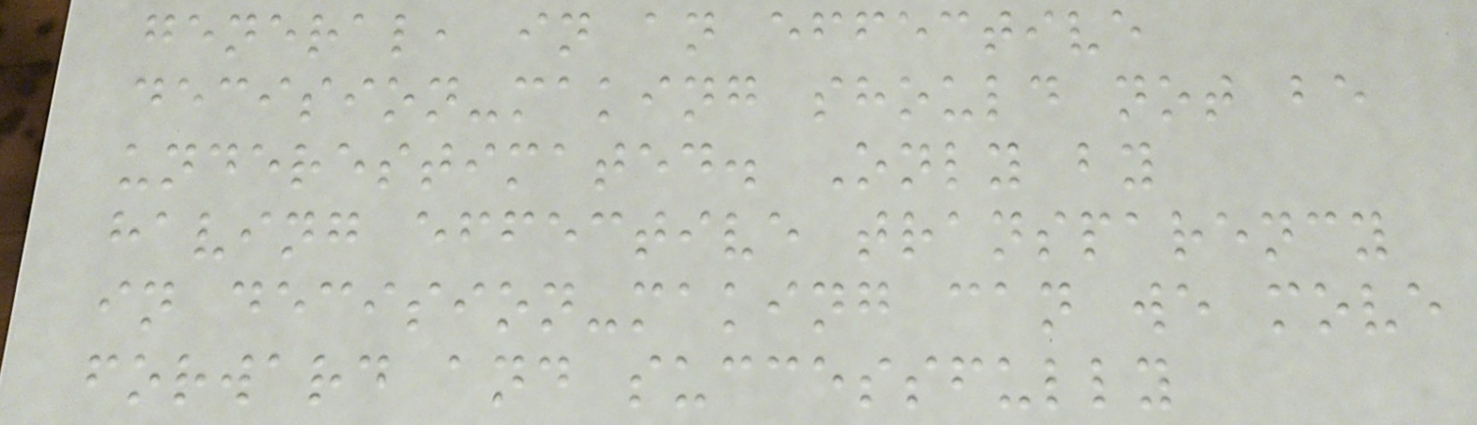general, in an effective
decision-making should not be
underestimated. Only by
having effective transparency
in decision-making can we move
forward and successfully
